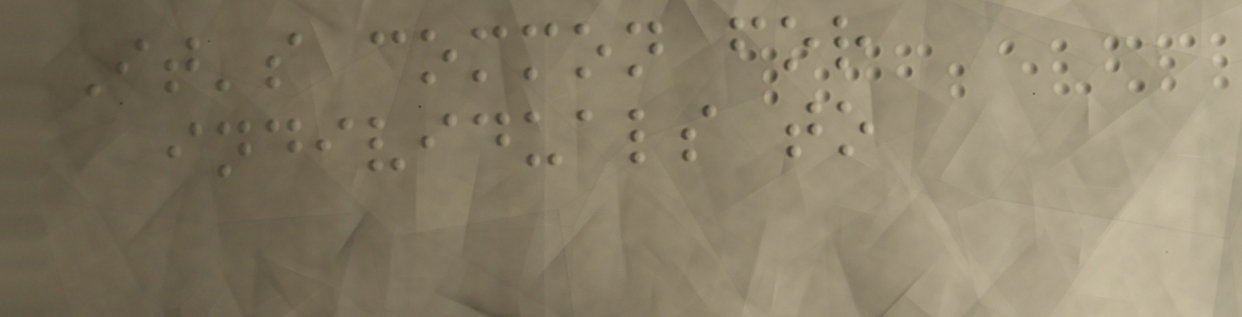It's common for
individuals to
